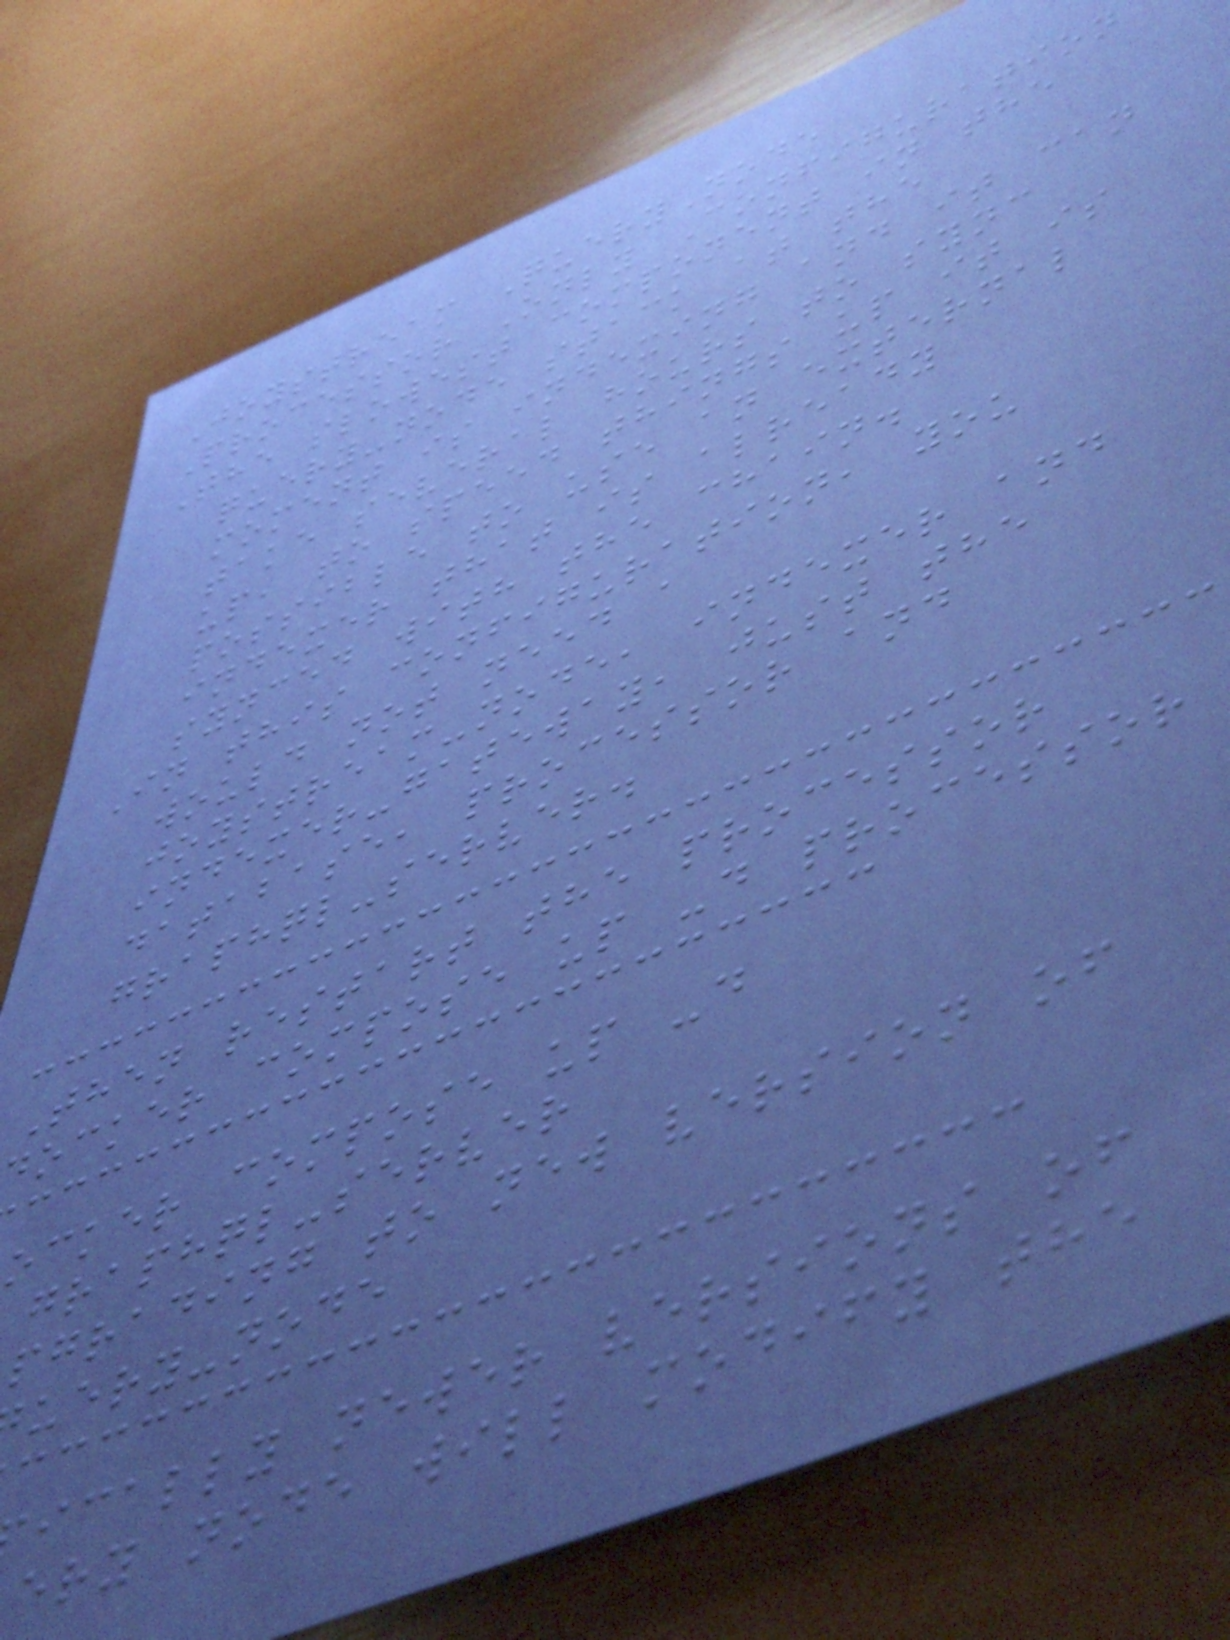Joystream QueryNode
Processor Only Configuration
The slowest component in the
query-node stack at the
moment is indexing and it can
take several hours to sync
up, to speed things up it is
possible to use an external
indexer that is already
synced with the chain.
In this configuration, you
would not need a
joystream-node, indexer and
indexer-gateway, just the
database, processor and
graphql-server.
Then restart the processor
ocker compose up -d processor
ocker compose up -d
graphql-server
pgrading to new version of
uery-node
ically newer versions of
ery node will modify the
